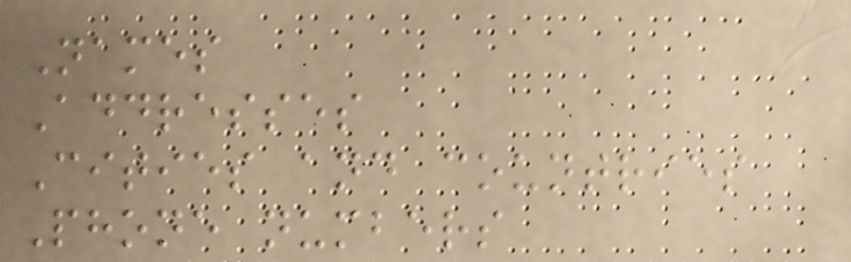Names
Addresses
Cities and countries
Phone numbers
